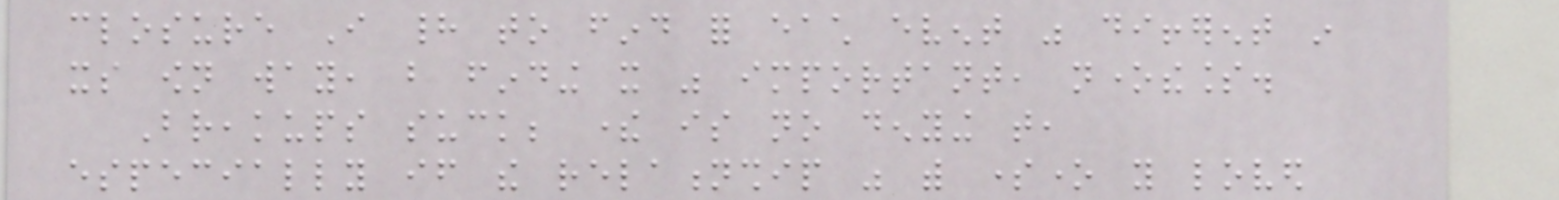closure I had to find for each event was different in
its own way, but finding it was important, nonetheless.
Breakups suck; there is no denying that,
especially if the relationship was with someone you loved
